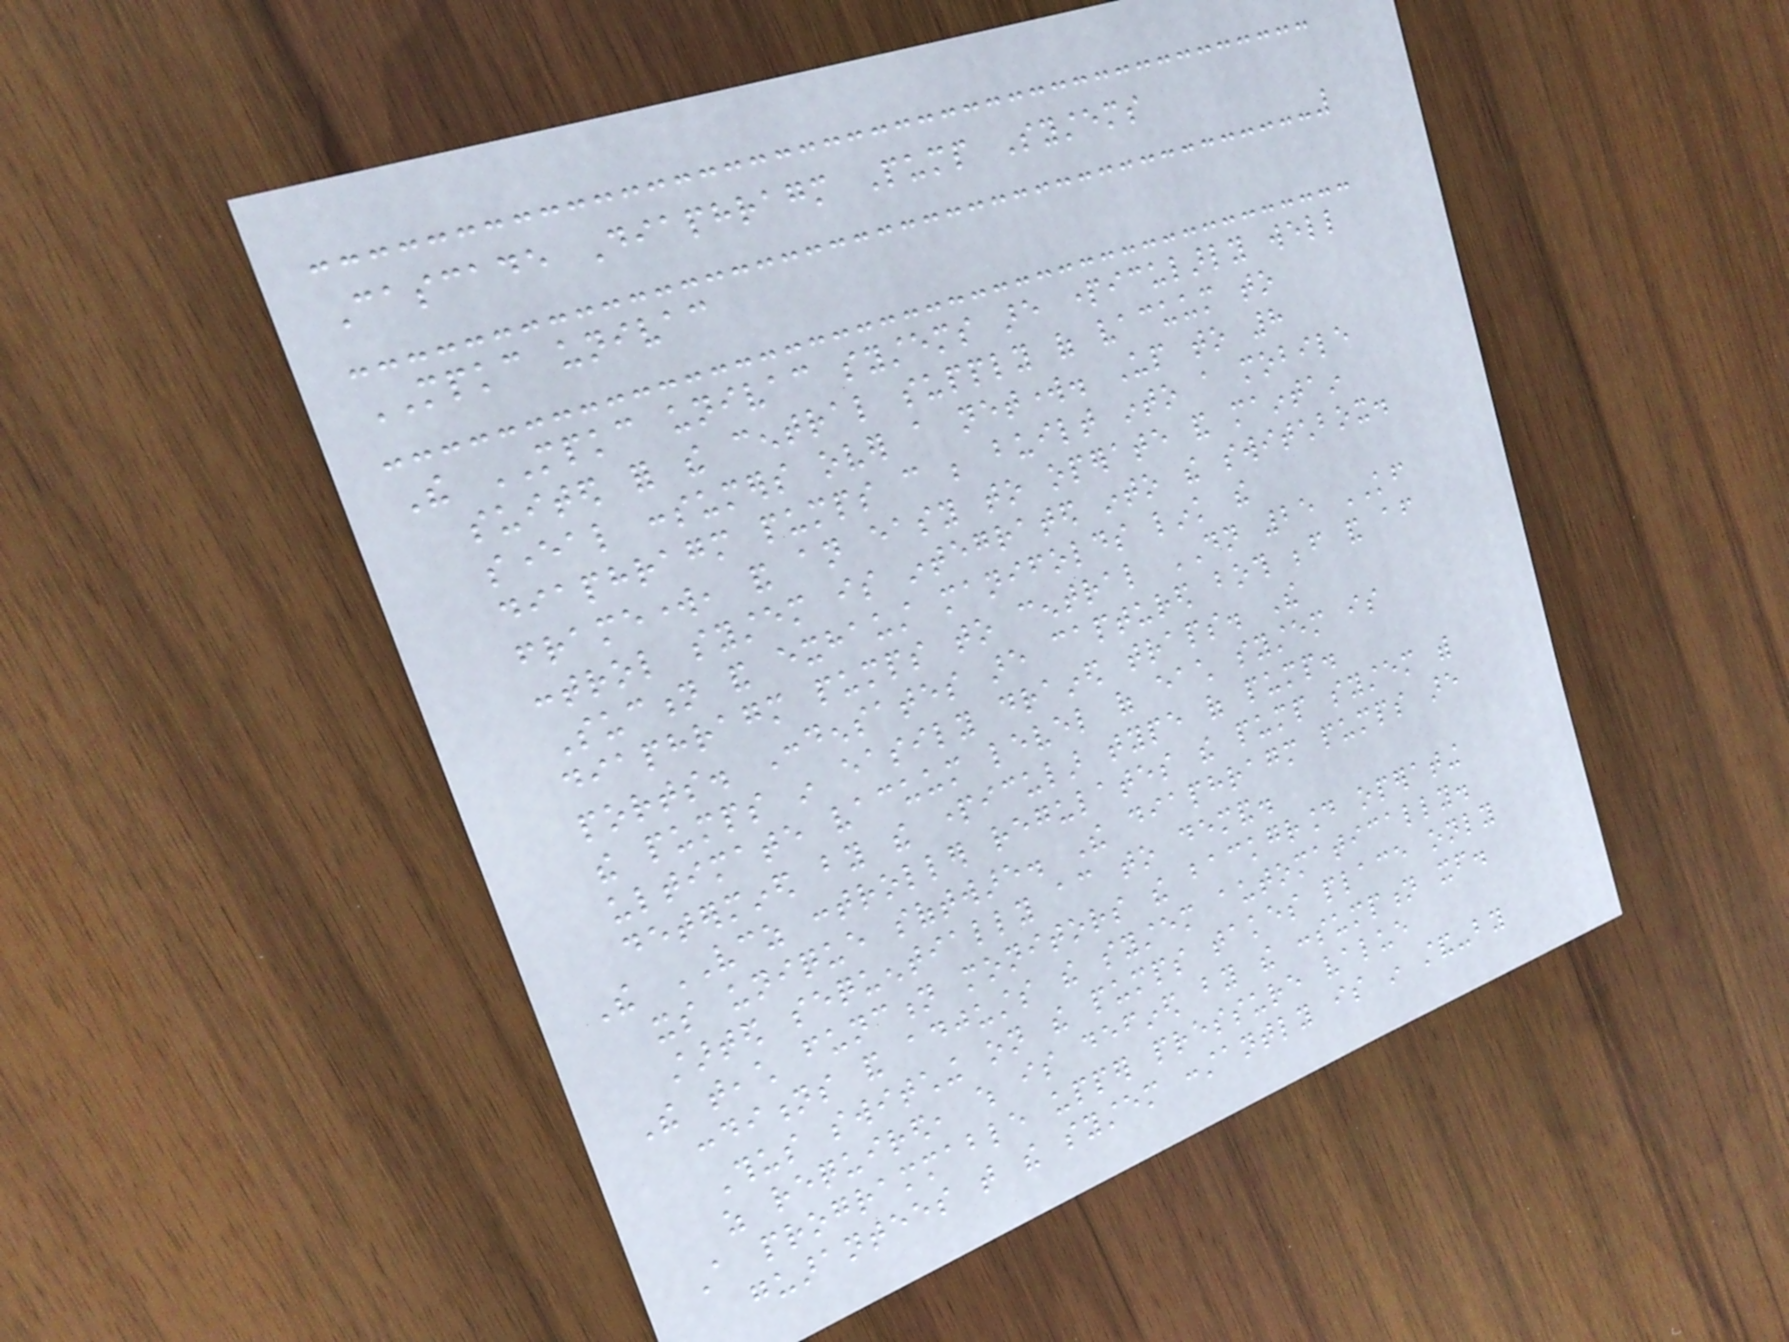Cascade Diaphragm Pump Systems
MPKC univac
The MPKC univac systems are particularly well
suited for the central supply of vacuum to
several consumers over a network. Up to 8
diaphragm pumps can be built into a mobile
framework, and an easy to operate and maintain
control system is integrated into the switchbox.
Suction and exhaust manifolds link the
diaphragm pumps to central DN 25 KF
ports. Condensates are captured both before and after
the pumps in easily drained traps. The
ultimate vacuum level of each system is
determined by the particular type of pump.
The VCZ controller regulates the pump system with
its unique software. The diaphragm pumps are
started sequentially according to demand.
The teach function monitors the background operating
conditions and adjusts the system automatically.
Thus switching on the pumps takes place only
as required, which is defined by the consumption itself.
A programmable upper pressure value
guarantees that the system constantly is in stand-by
